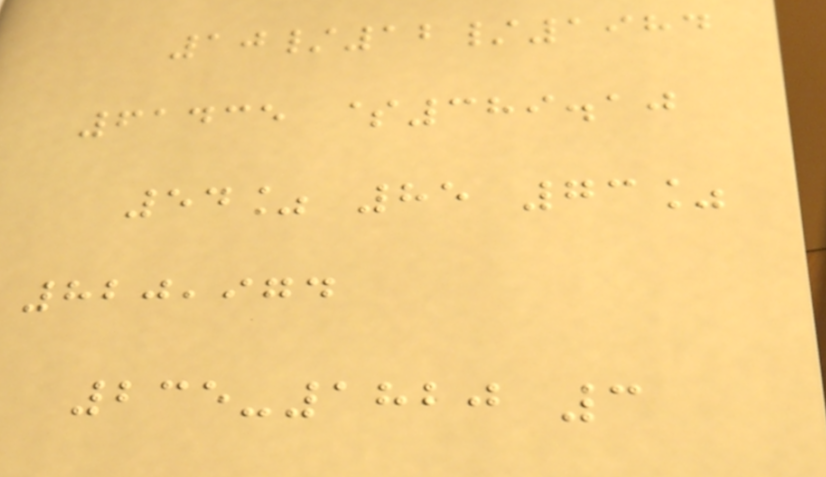10/12/1984
61435 $389.10
54% 85 73%
820,974
235-1820 3
